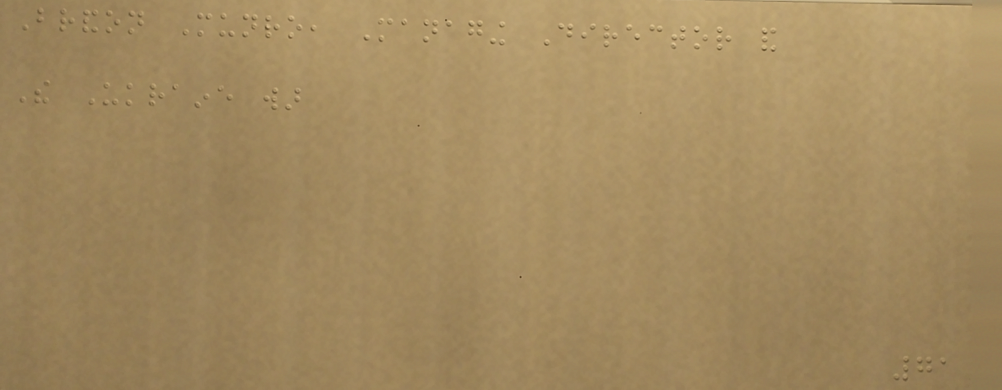Brandon Munro, Managing Director and
The Ukraine war
71
